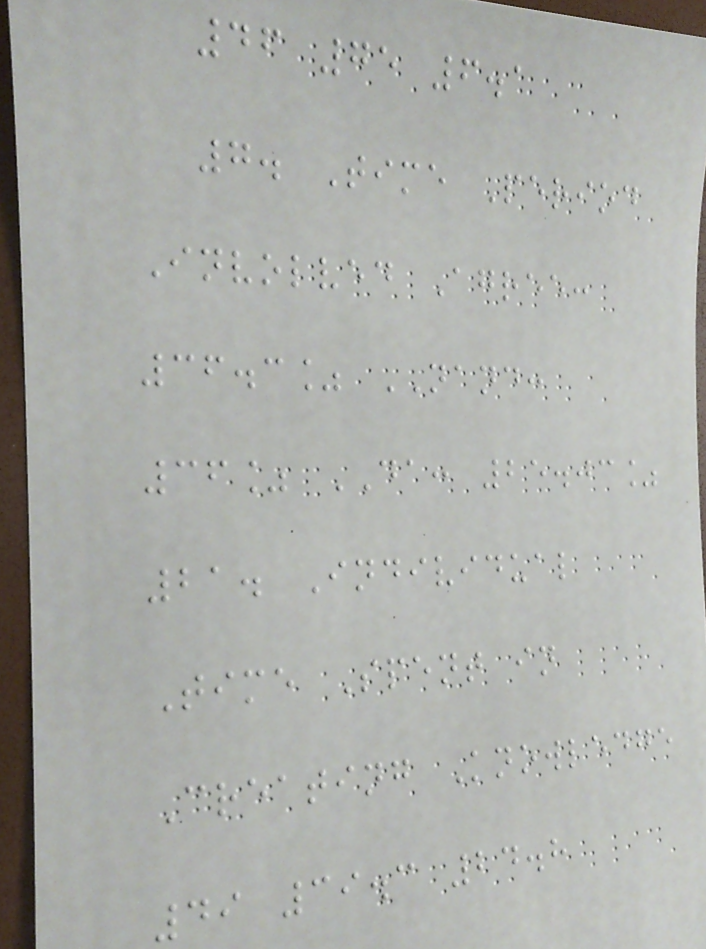46 75 6.1
7. Time Period
Involved Agree:
36.3% NAND:
36% DA: 25.03%
21. Individual
Time Spent in
Creating Knowledge
49 39.3 24.8
